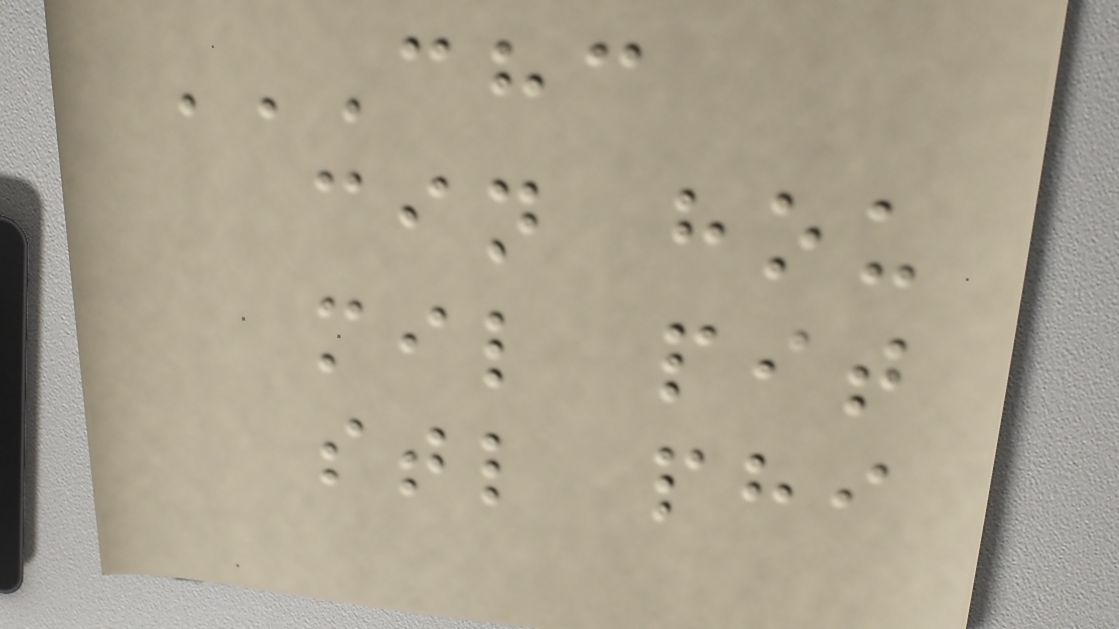CHC
CIN HOU
MIL PIT
STL PHI
